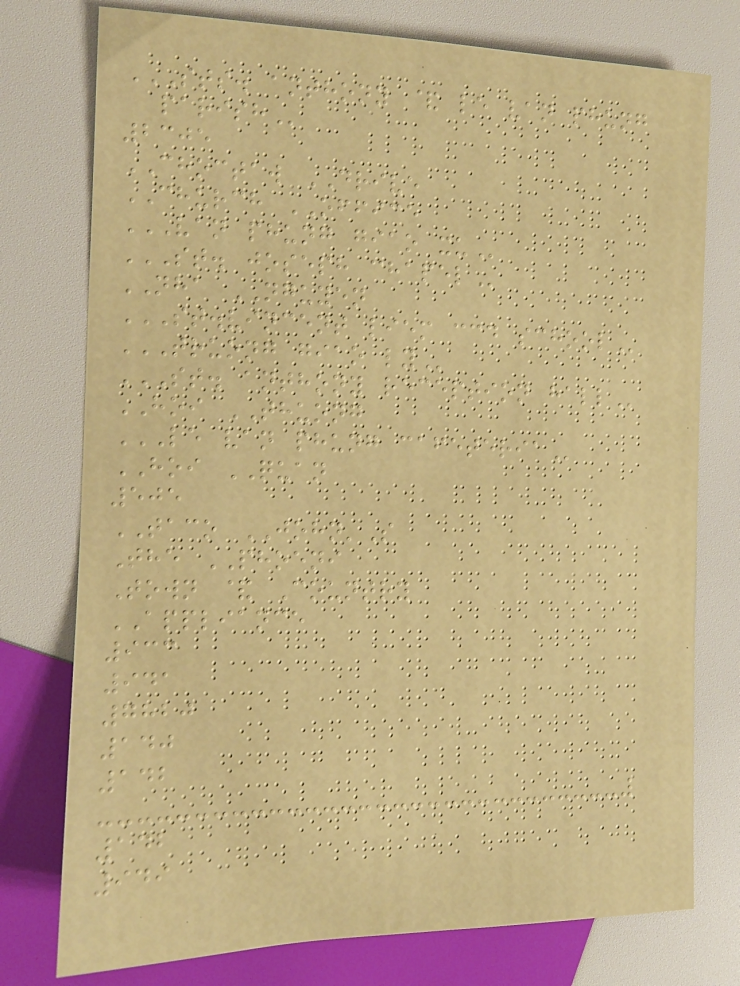STS. ANTHONY & LE VAN PHUNG
PARISH
2305
CHOCTAW DRIVE
CHURCH OFFICE
VAN PHUNG GIAO XU
ST. JOSEPH CHAPEL
NHA NGUYEN
ST.VINCENT LIEM CCD SCHOOL
TRUONG GIAO LY
ST. ANTHONY RECEPTION HALL
HOI THUONG
LE VAN PHUNG CAFETERIA
HOI QUAN
505
TACO JOHN'S
The PHOENI
Town & Country
APPLIANCE
933
941
7820
140
142
142
949
